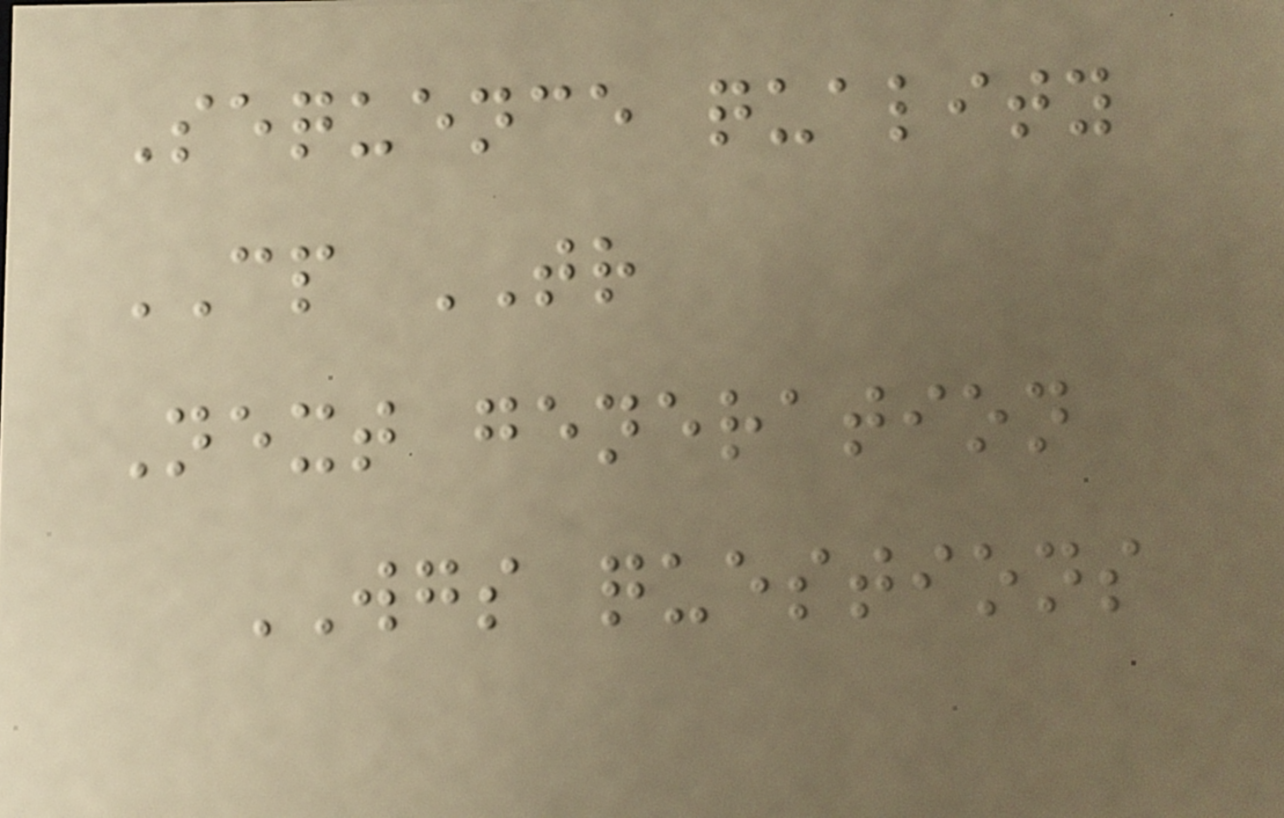Sequence quality
CP TR
Next generation
WGS questions
